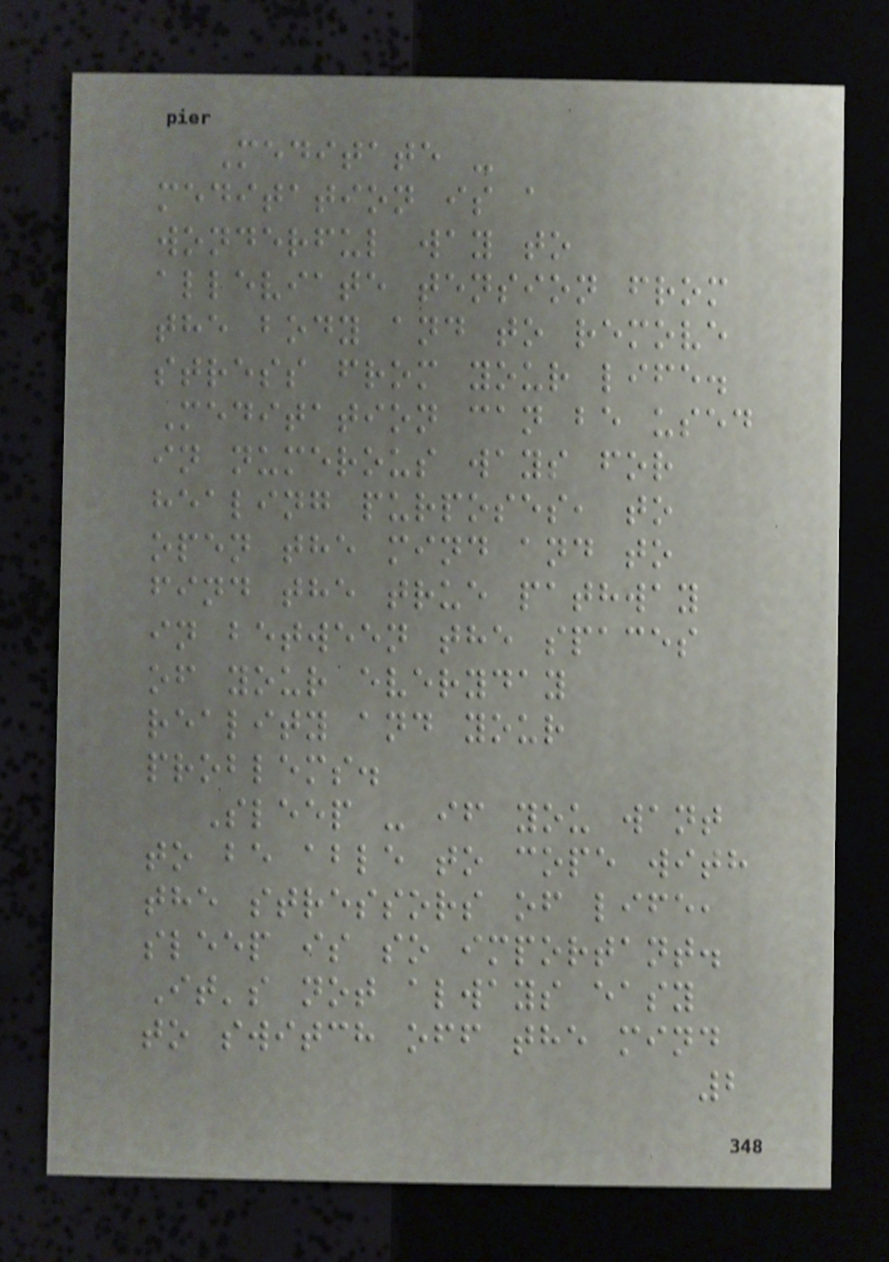Meditate -
meditation is a
wonderful way to
alleviate tension from
the body and to remove
stress from your life.
Meditation can be used
in numerous ways for
healing purposes, to
open the mind and to
find the true pathway
in between the spaces
of your everyday
reality and your
problems.
Sleep - if you want
to be able to cope with
the stressors of life,
sleep is so important.
It's not always easy
to switch off the mind
2
